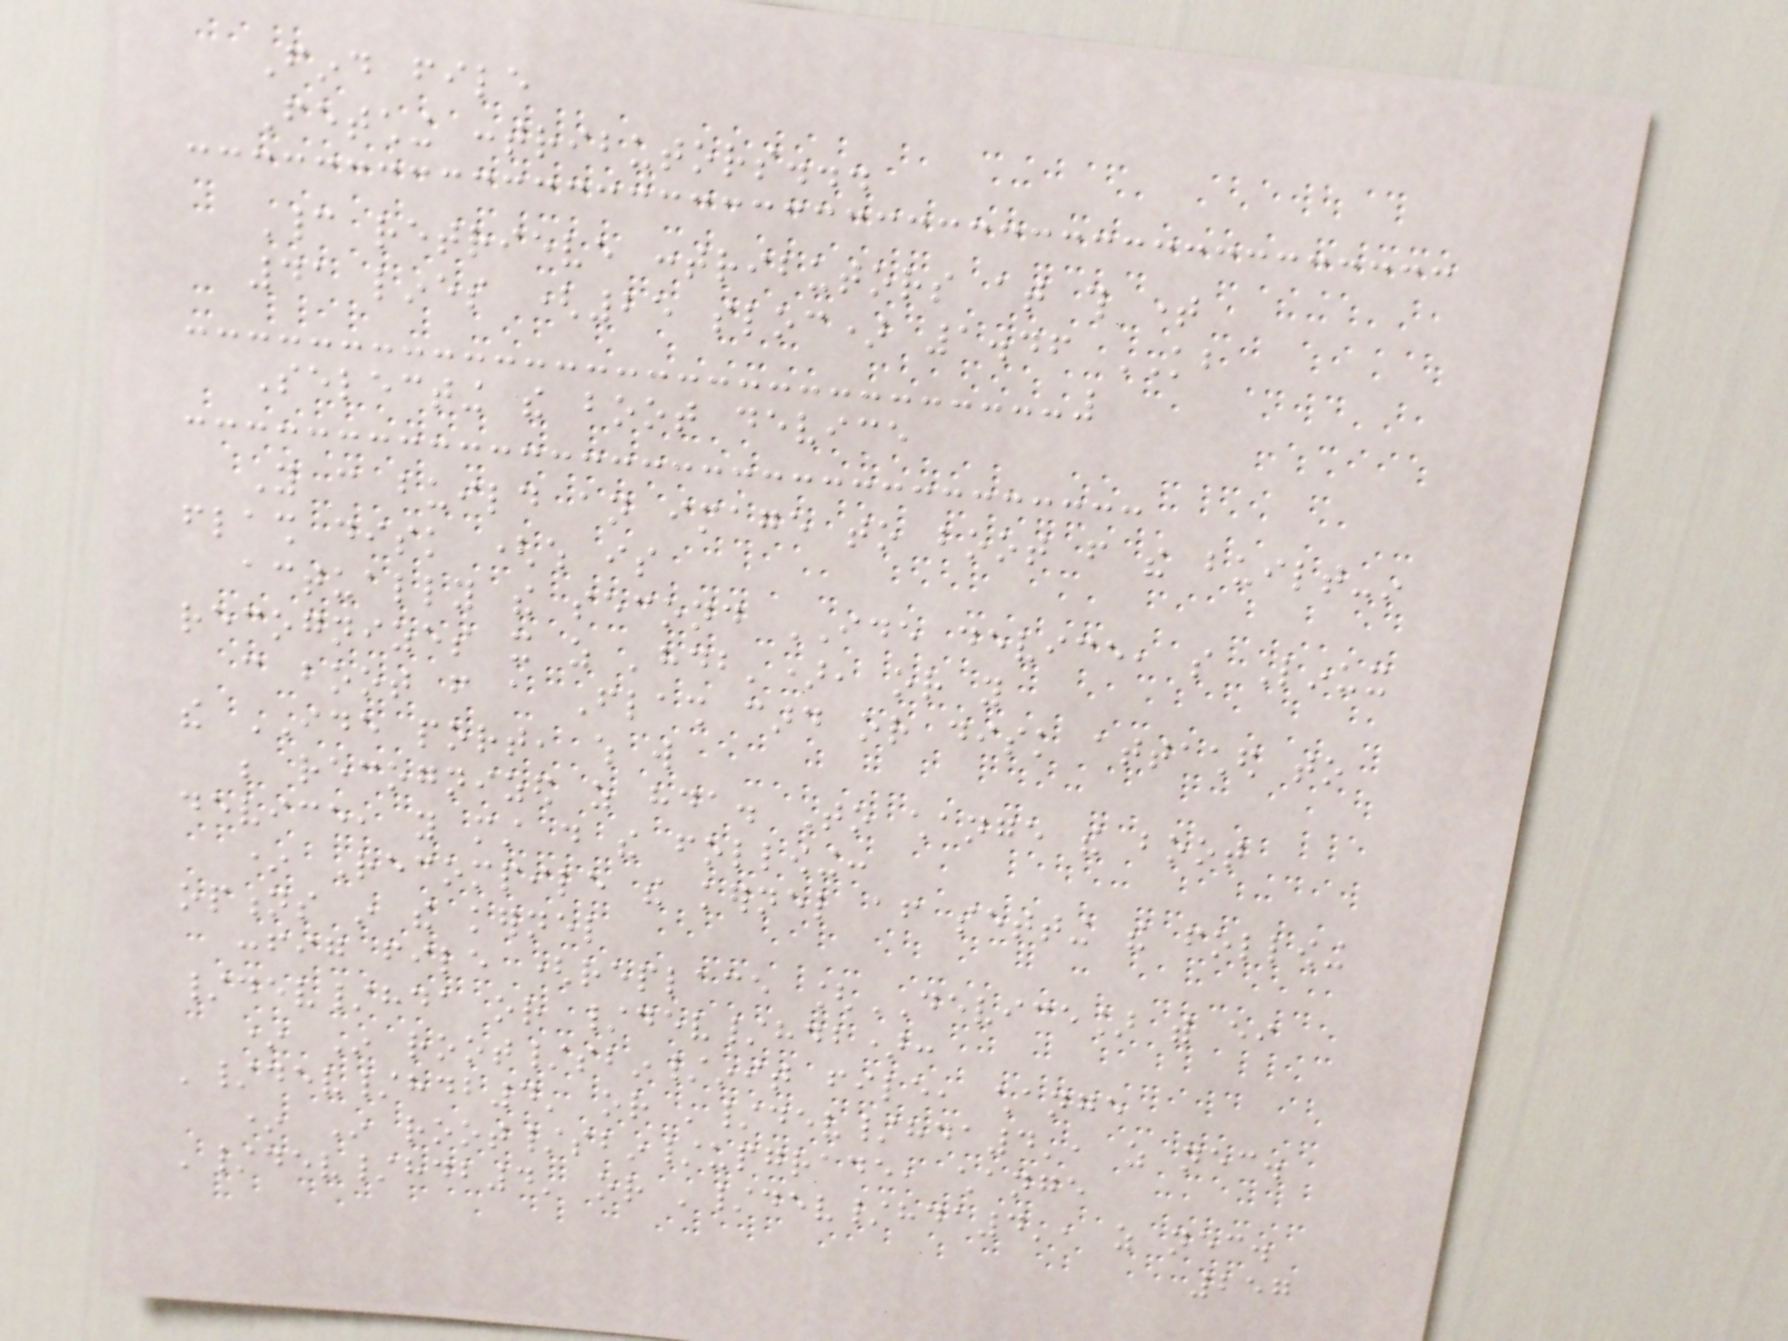Find file
Fetching contributors...
Cannot retrieve contributors at this time
41 lines (25 sloc) 1.46 KB
Selecting the boot device
You can build an image to boot from the built-in
flash disk (which is
actually the second IDE device, so Linux
recognizes it as 'hdb'), or you
can boot from a Flash card or disk attached to
the IDE port, which will
be recognized as hda. To change the boot
device, you must do the following:
* Recompile the kernel after setting the following
options in the kernel
config file (replace [DEVICE] with either
/dev/hda or /dev/hdb):
* In root/sbin/init file, change
'/dev/hdb4' or '/dev/hda4', as necessary.
* In root/sbin/upgrade, change
'/dev/hdb4' or '/dev/hda4', as necessary.
257
